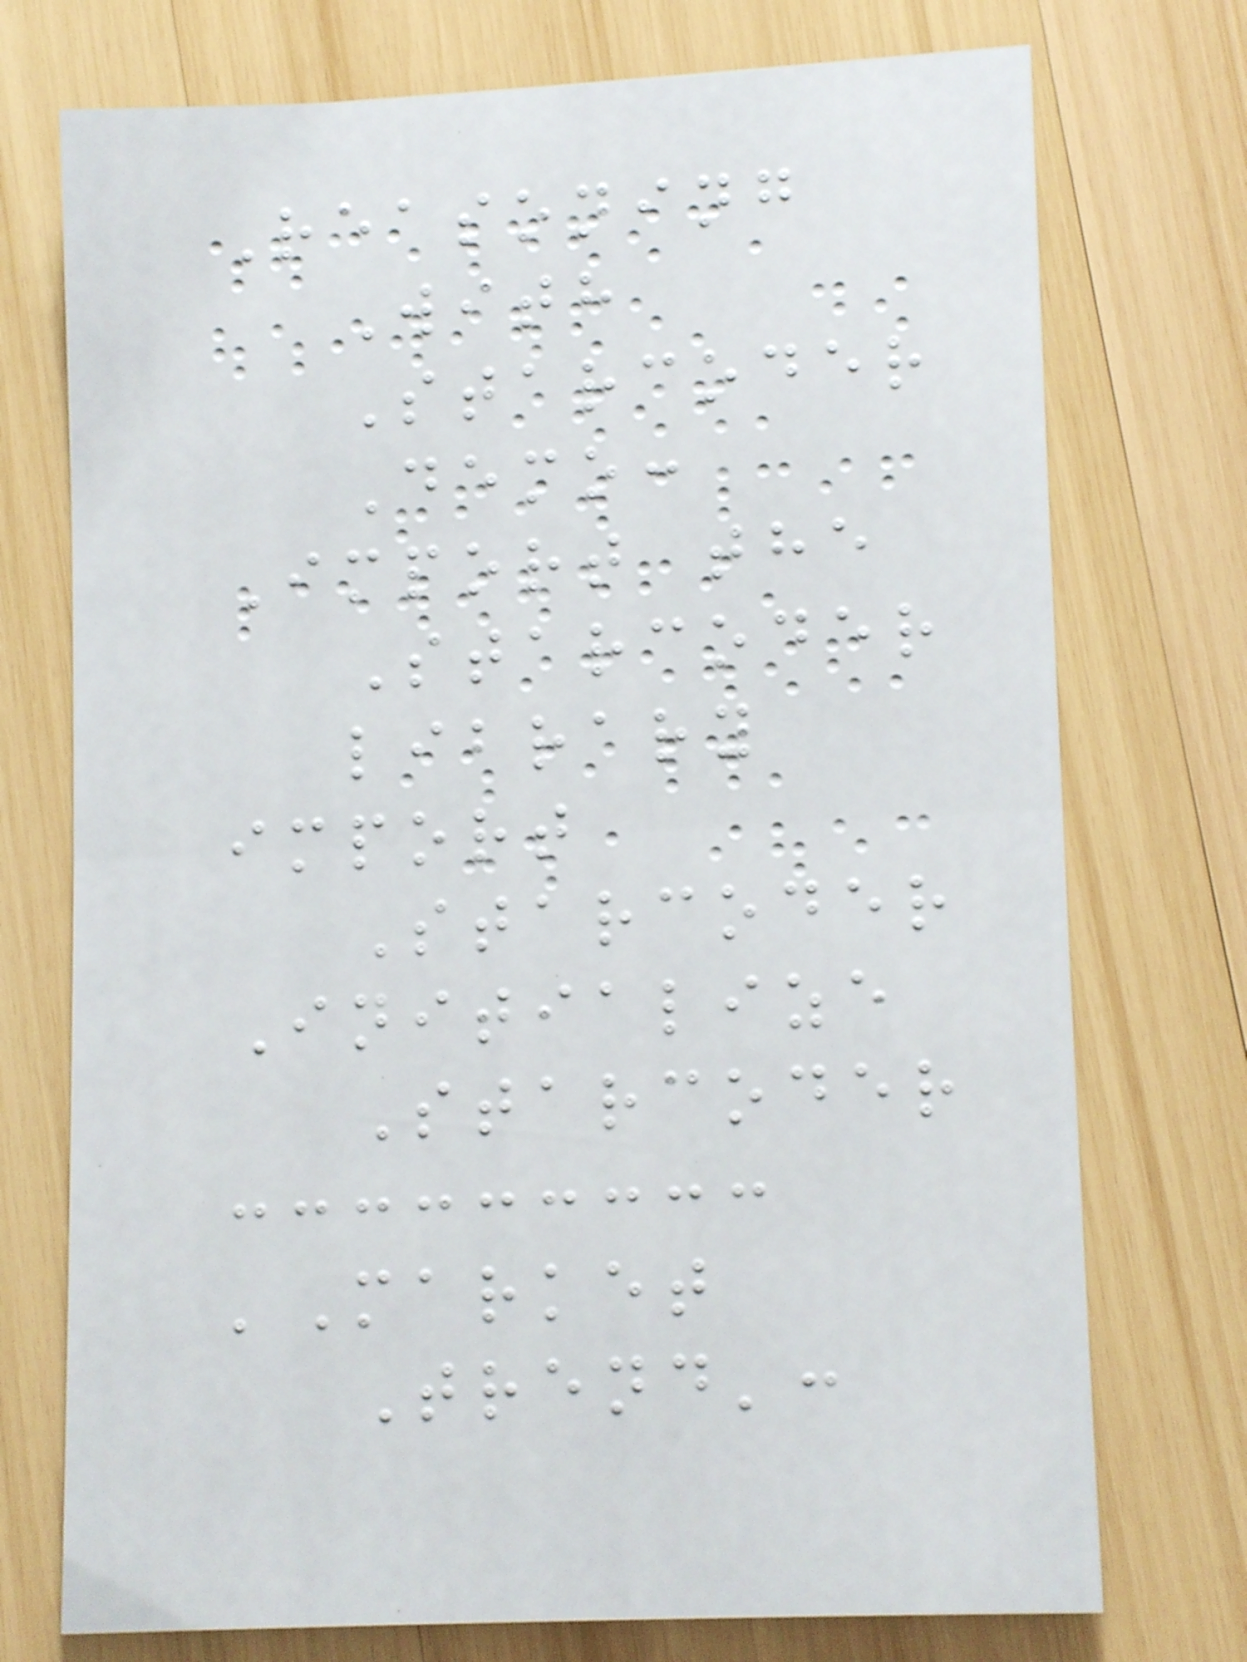Reasoning
With
Starcoder
Demo:
Import the
Starcoder
library
import
Starcoder
Initialize
Starcoder
'Market
Trend':
